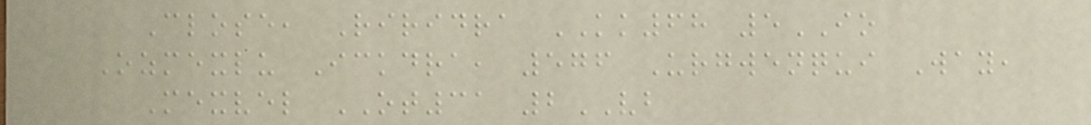Close, Riridra KK68 5IO
Ozmexlu Ickdra, 576 Urgwenqui Way,
Mexvel OT31 2VB
